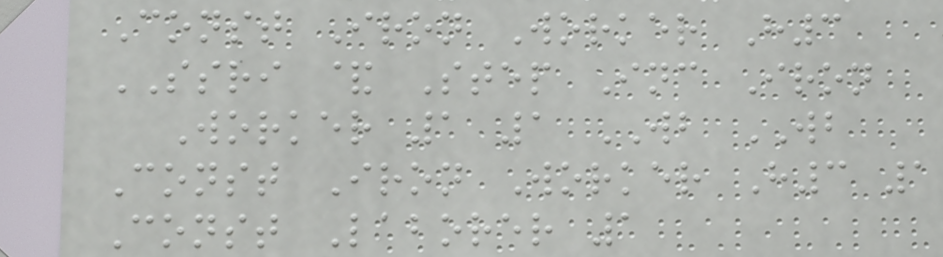Const Iron Worker H3
SSRI & Step Inc Iron
Worker 1 1 WB WB
Const Iron Worker H3 1
Const Laborer 1
